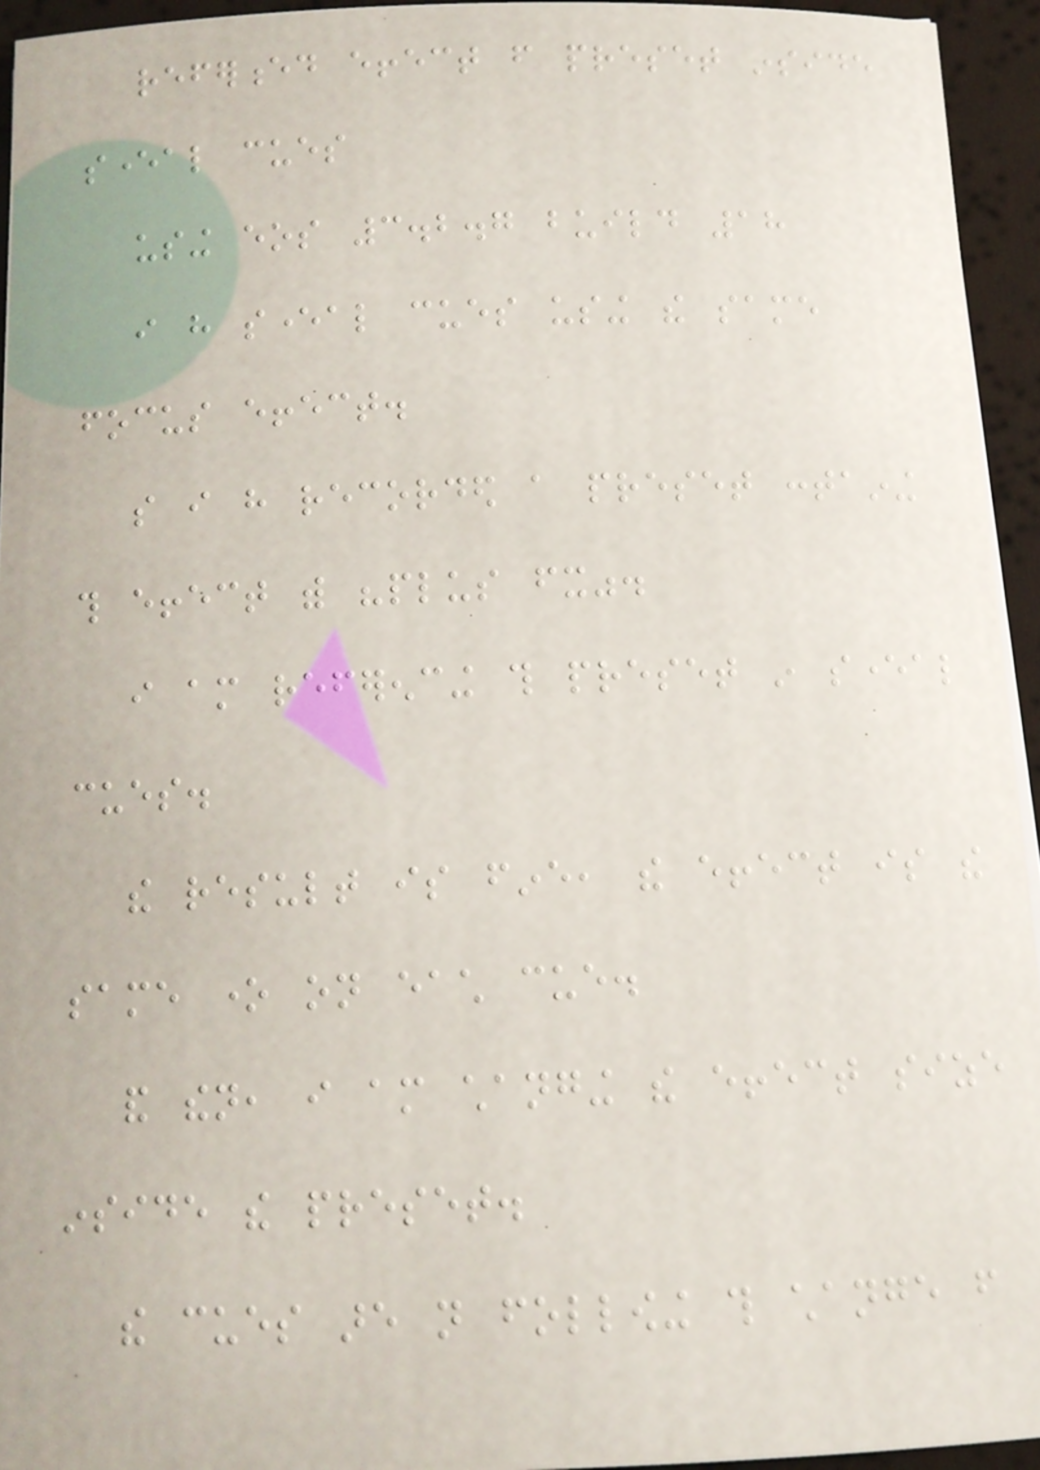referenced effect from preset inside
several cues
using eos 3.2.7 build 18
i have several cues using the same
focus effect.
so i have recorded a preset containing
this effect with "plus fx".
i am referencing this preset in several
cues.
the result is fine, the effect is the
same one on each cue.
and then, i am changing the effect size
inside the preset.
the cues are not following this change from
